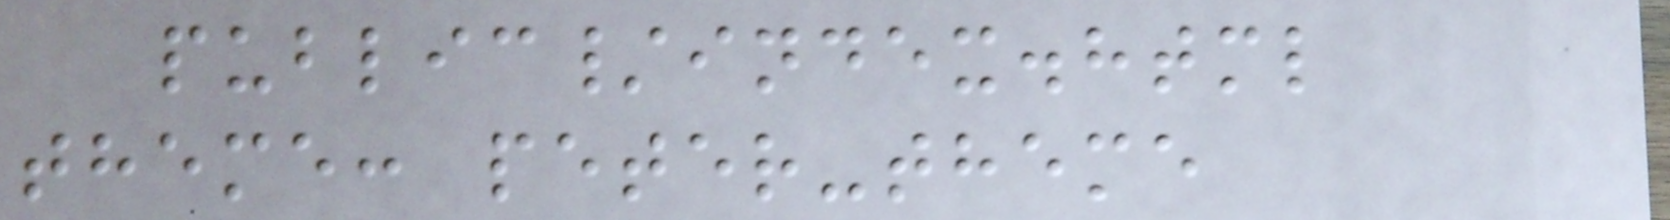public/index.html
theme: peter-theme
